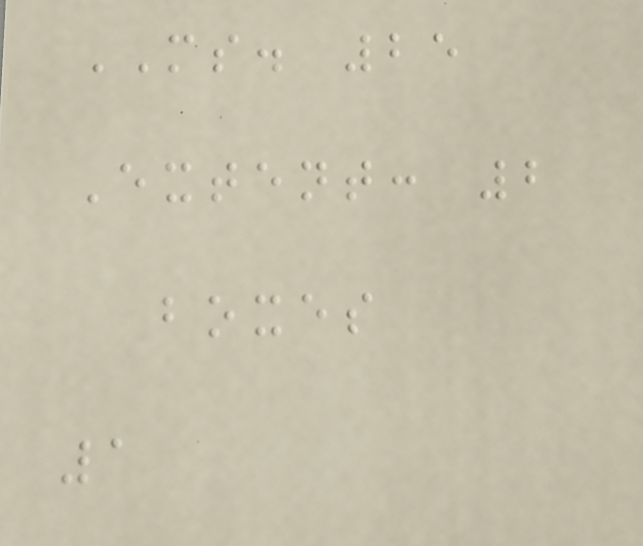MS. 25
Extent: 2
boxes
1
